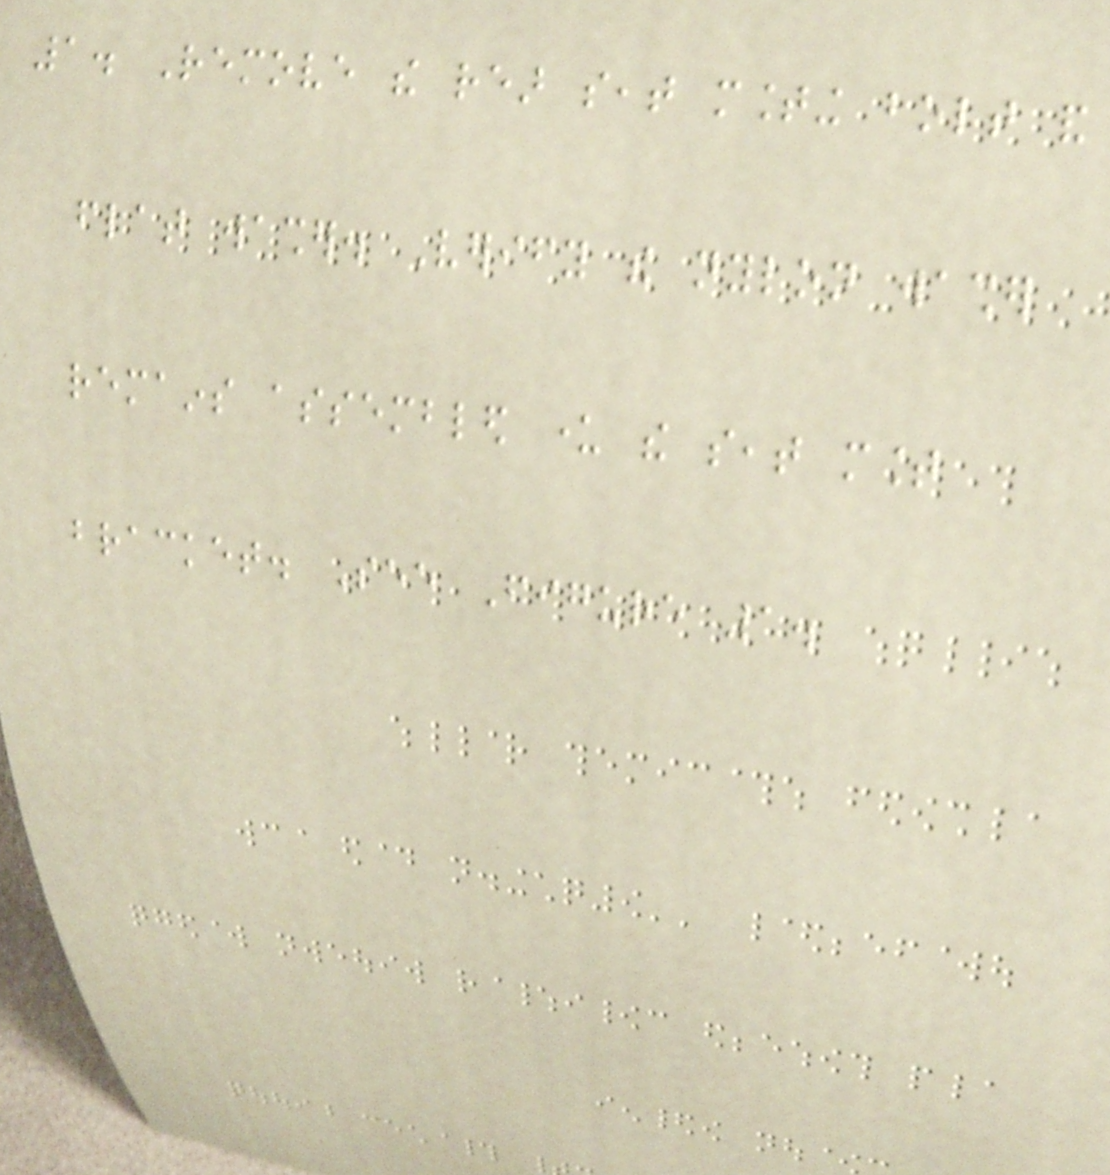1. Remove the rear seat mounting bolt and
flat washer. Verify the nylon washer
remains assembled under the seat mount
bracket. See Figure 1.
